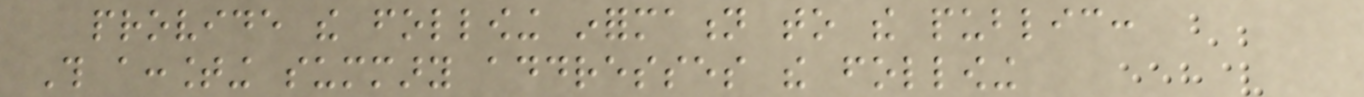provide the following information to the public:
This accounting summary addresses the following
